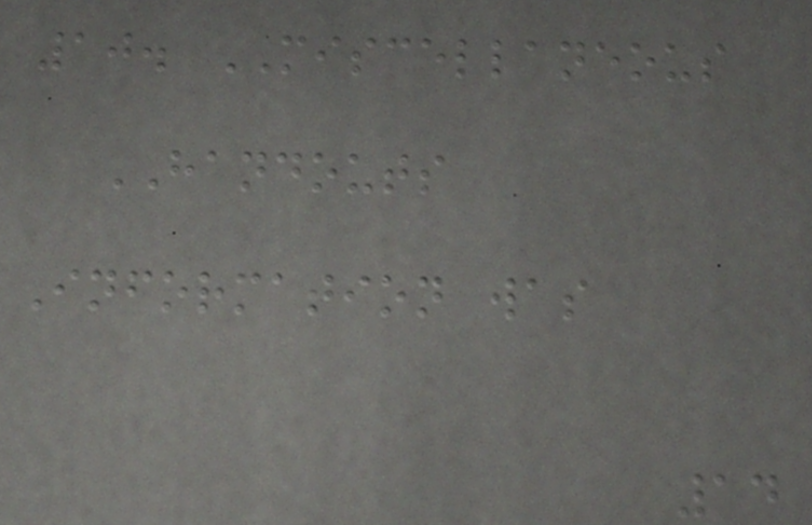10. MISCELLANEOUS
HANDOUTS
Information was
14
